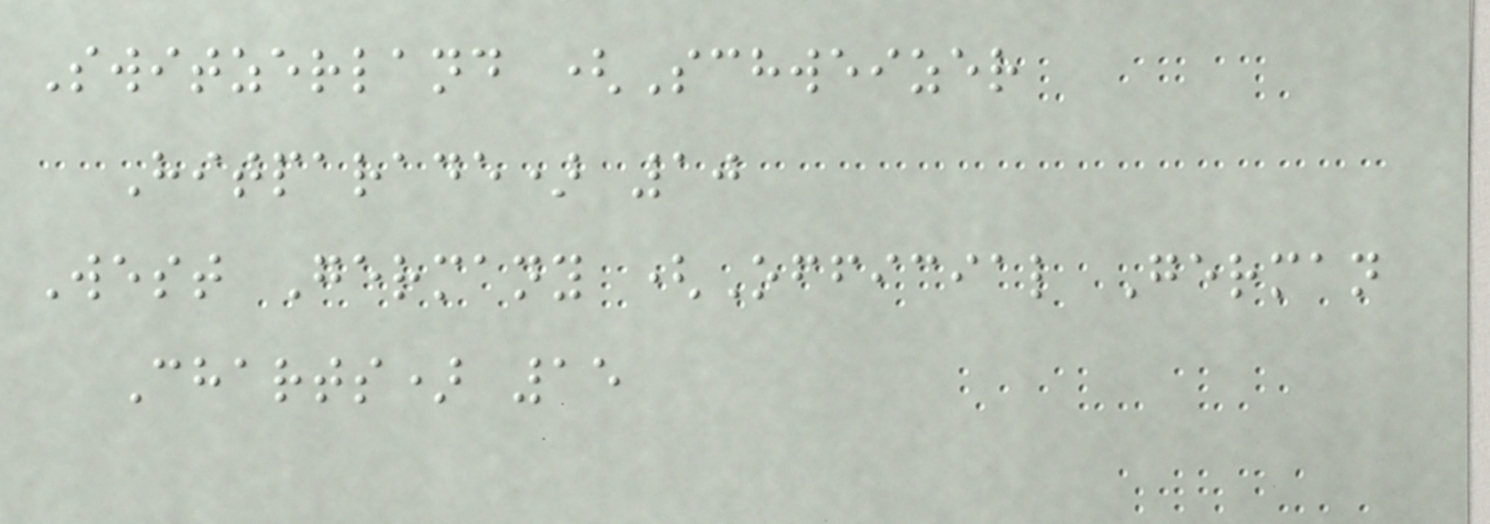Switzerland (Schweizer
Hitparade) 10
West Germany (Official German
Charts) 15
